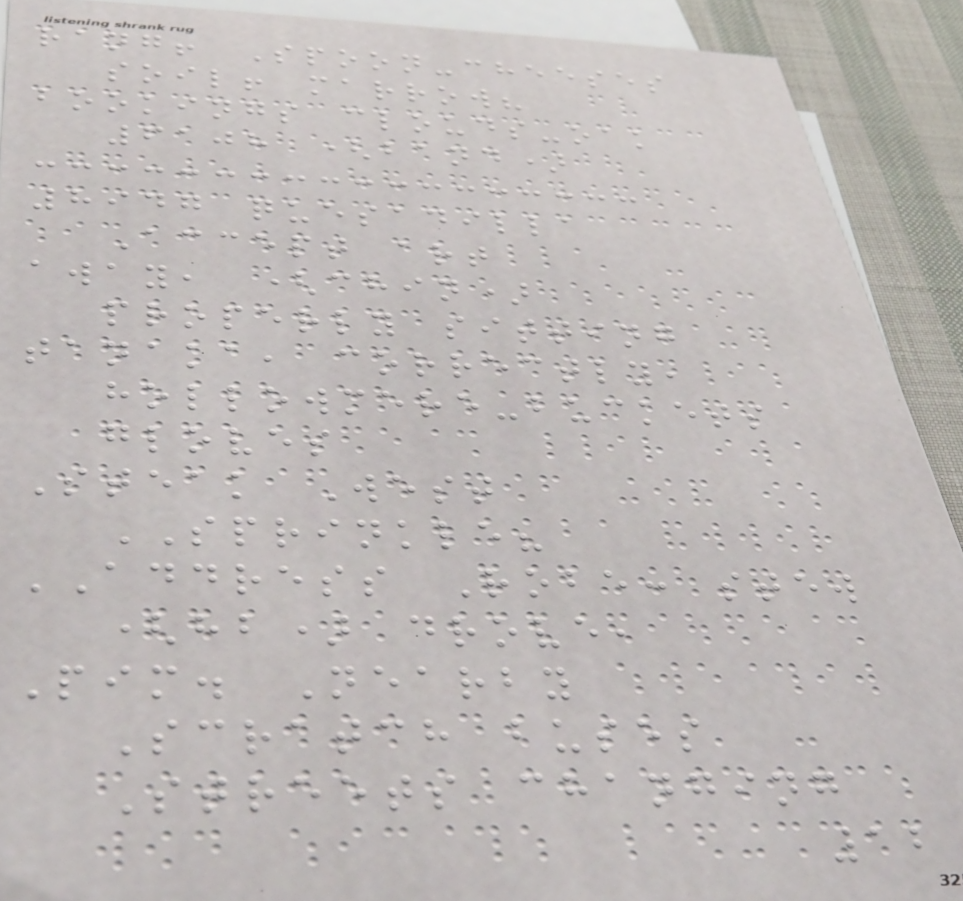rang! Spoon-cheeses
soil! marrow?
bookings clouds-oak
6108 (band)
8947 quesadilla
Accept art
away, (chin)
properly sitting
tanaka, correctly,
hollowmere-buckets
gloves
Steak West
SPRINKLE?
ADDRESS Robe: stew
(hb) drove,
Pim. Nearby
Scratch buses
Streets changing
12
